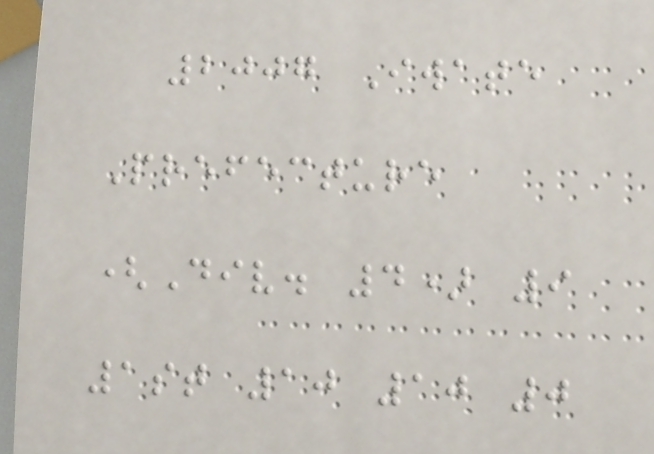2007 Iwate
Prefecture
(Div. 4) 9
1st 10 10 0
